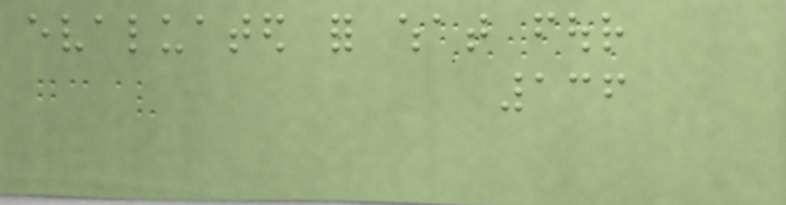evaluated for what four
136
